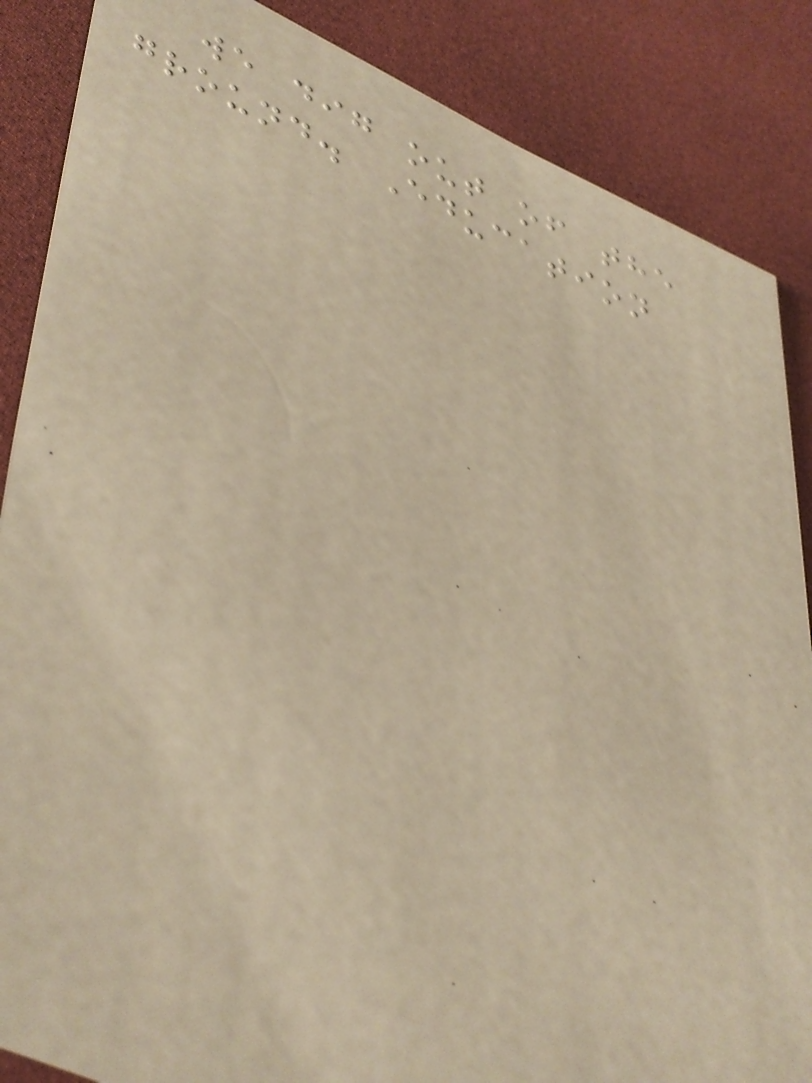we dig out of the
ground. Education
